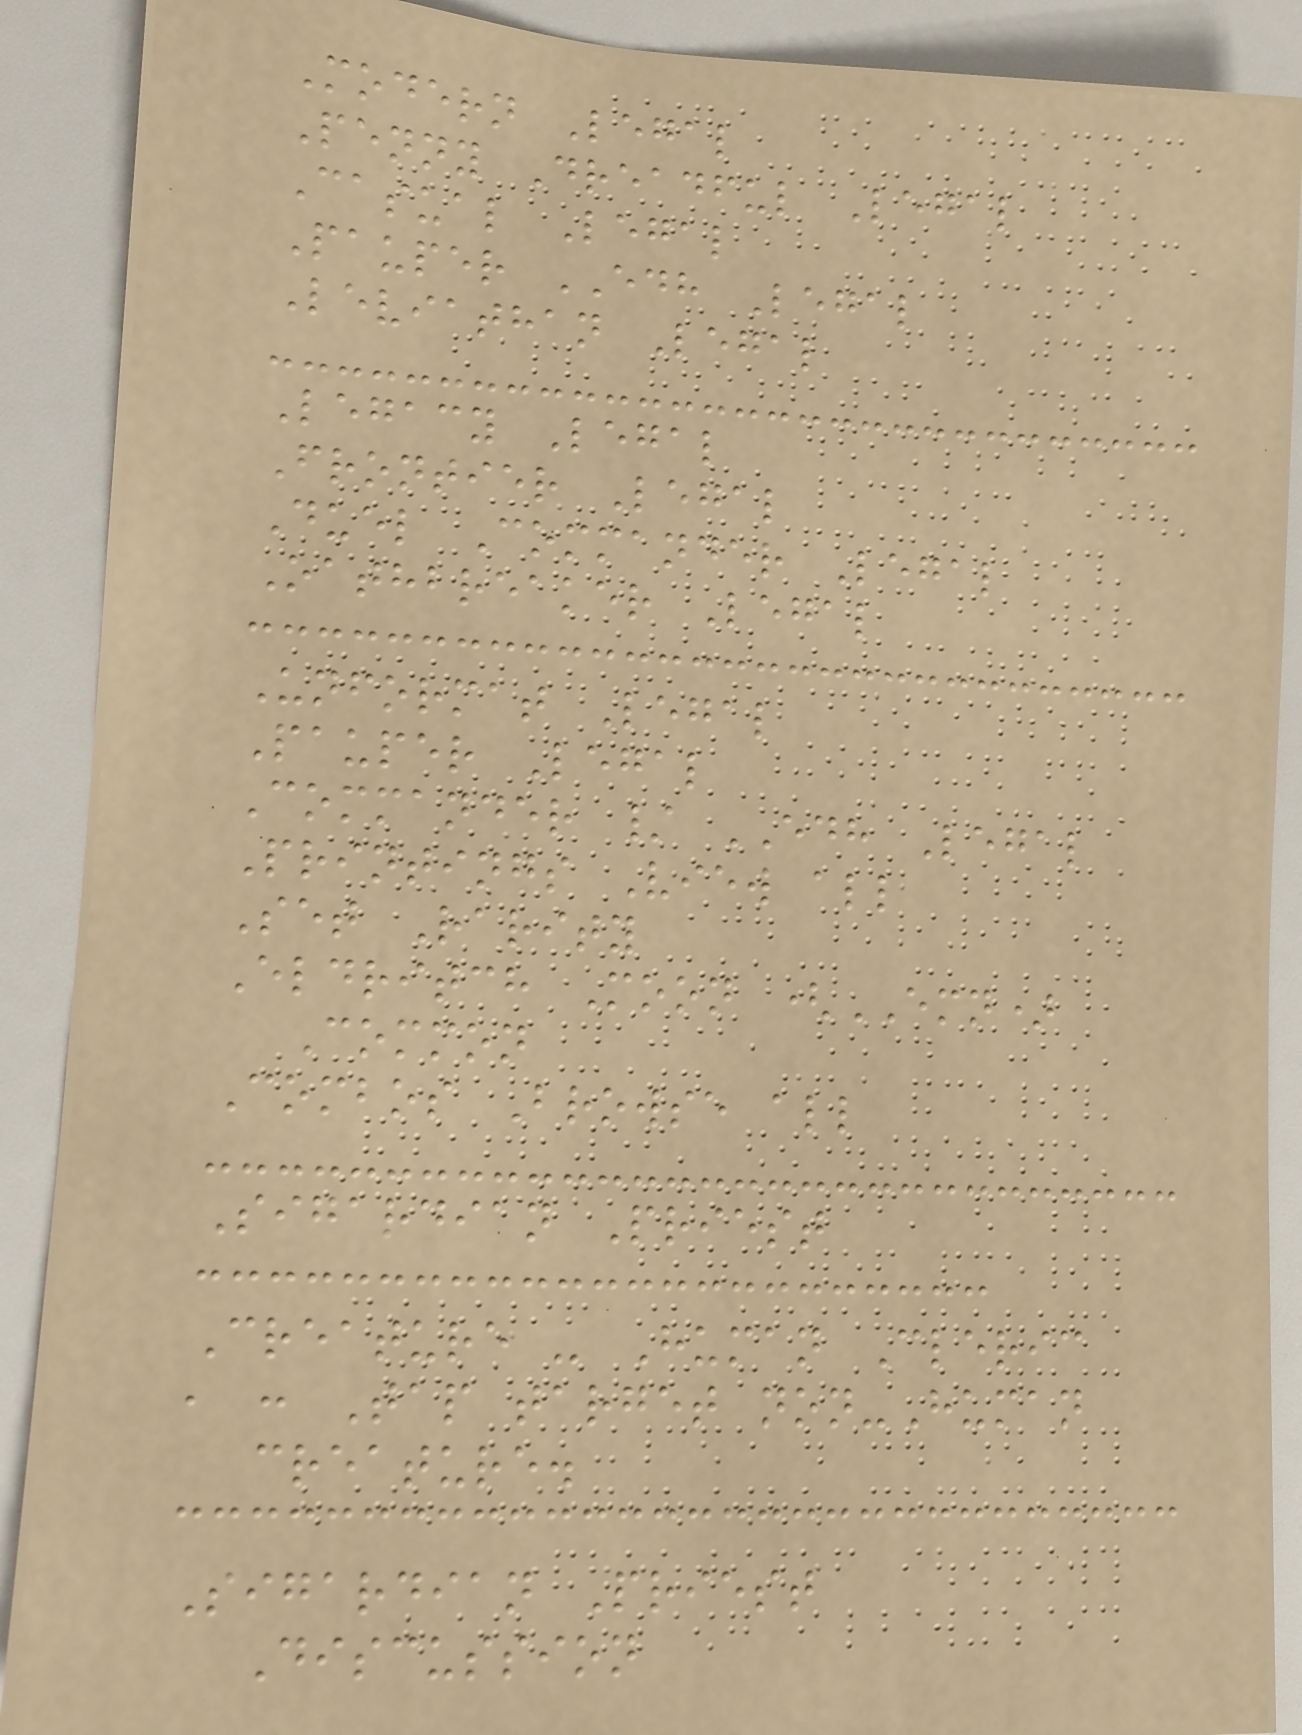Modern Legal
Penny Dreadful Legal
Casual Legal
Pauper EDH Legal
Leviathan Legal
Legacy Legal
Frontier Legal
Duel Commander Legal
Oathbreaker Legal
Unformat Legal
Pauper Legal
Commander / EDH Legal
Printings View all
Set Rarity
Eldritch Moon (EMN)
Common
Combos Browse all
Sigardian Priest
Creature - Human Cleric
, : Tap target non-Human
creature.
Sigardian Priest
Discussion
